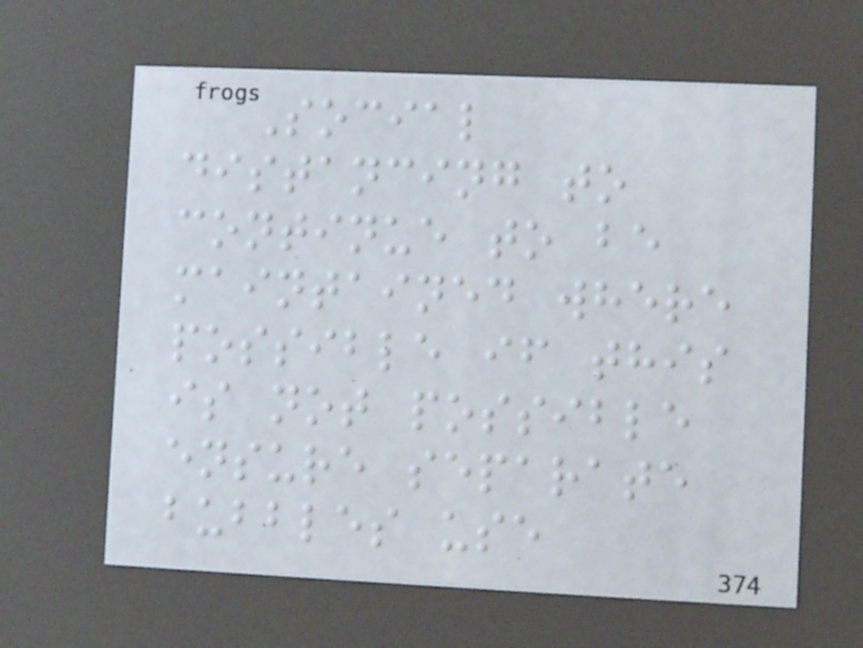Social
distancing to
continue to be
maintained where
possible if this
is not possible
ensure separate
bubbles use
